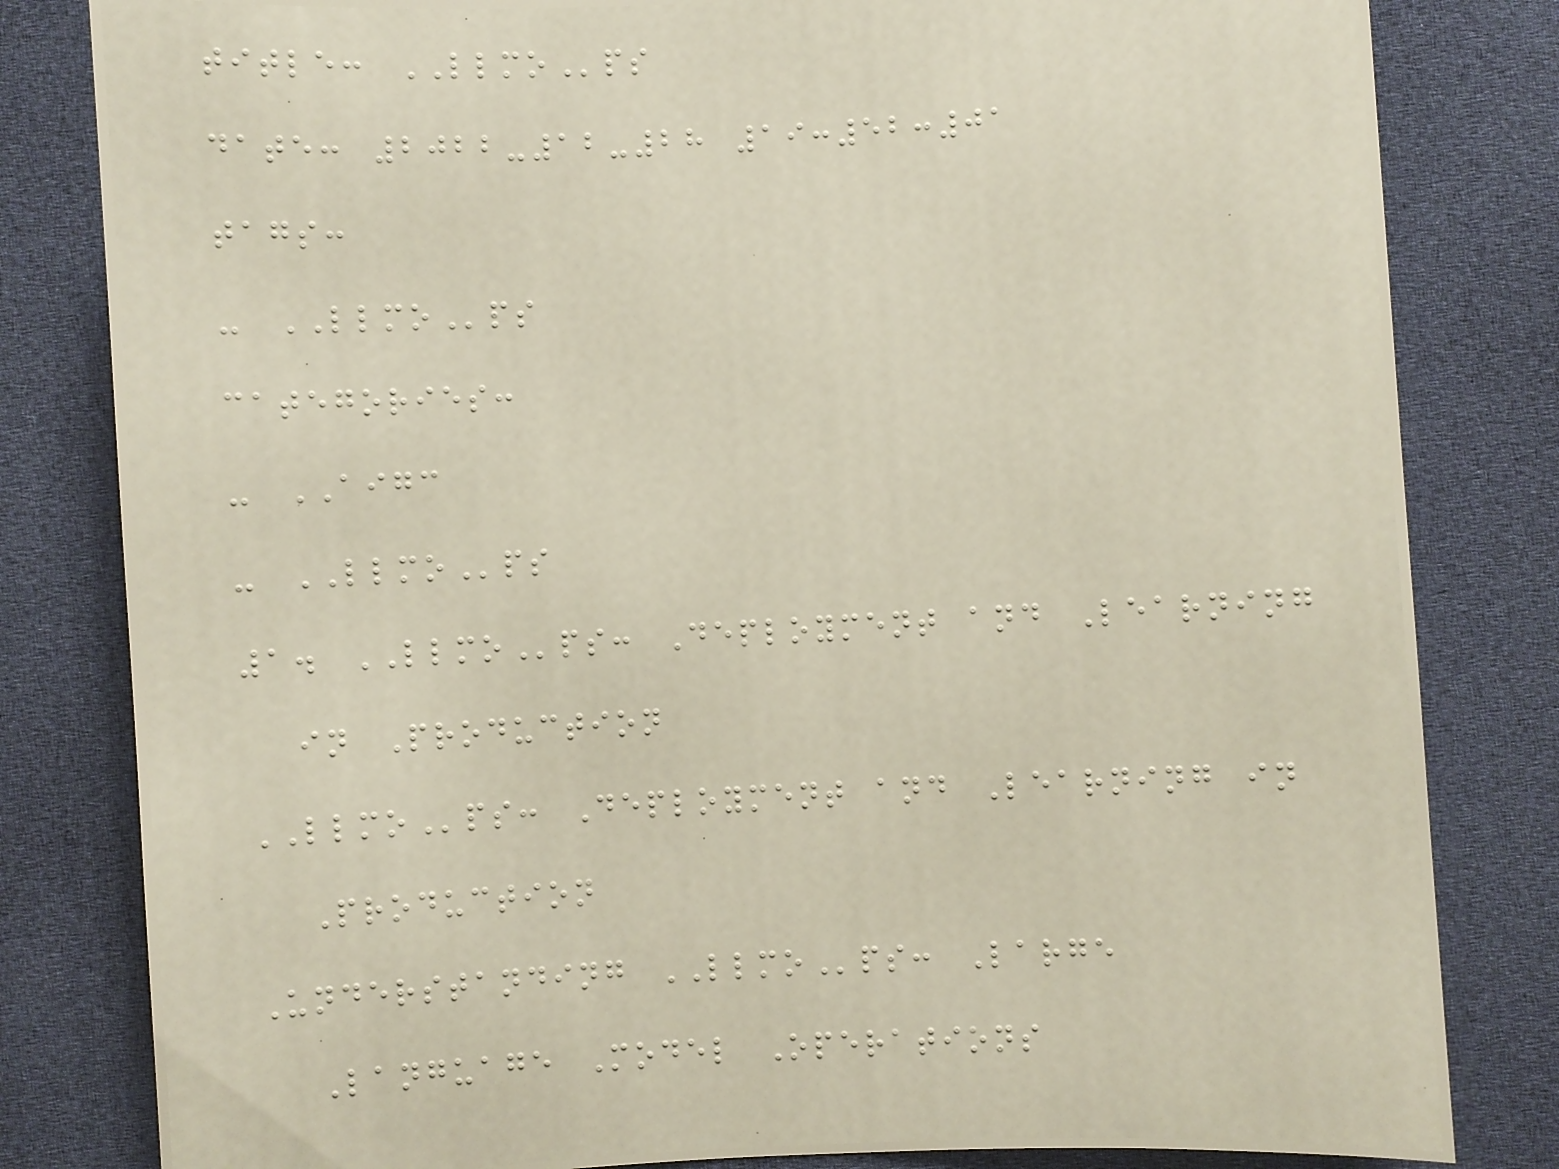title: LLMOps
date: 2022-12-28 19:52:01
tags:
- LLMOps
categories:
- AIGC
- LLMOps
1. LLMOps: Deployment and Learning
in Production
LLMOps: Deployment and Learning in
Production
Understanding LLMOps: Large
Language Model Operations
